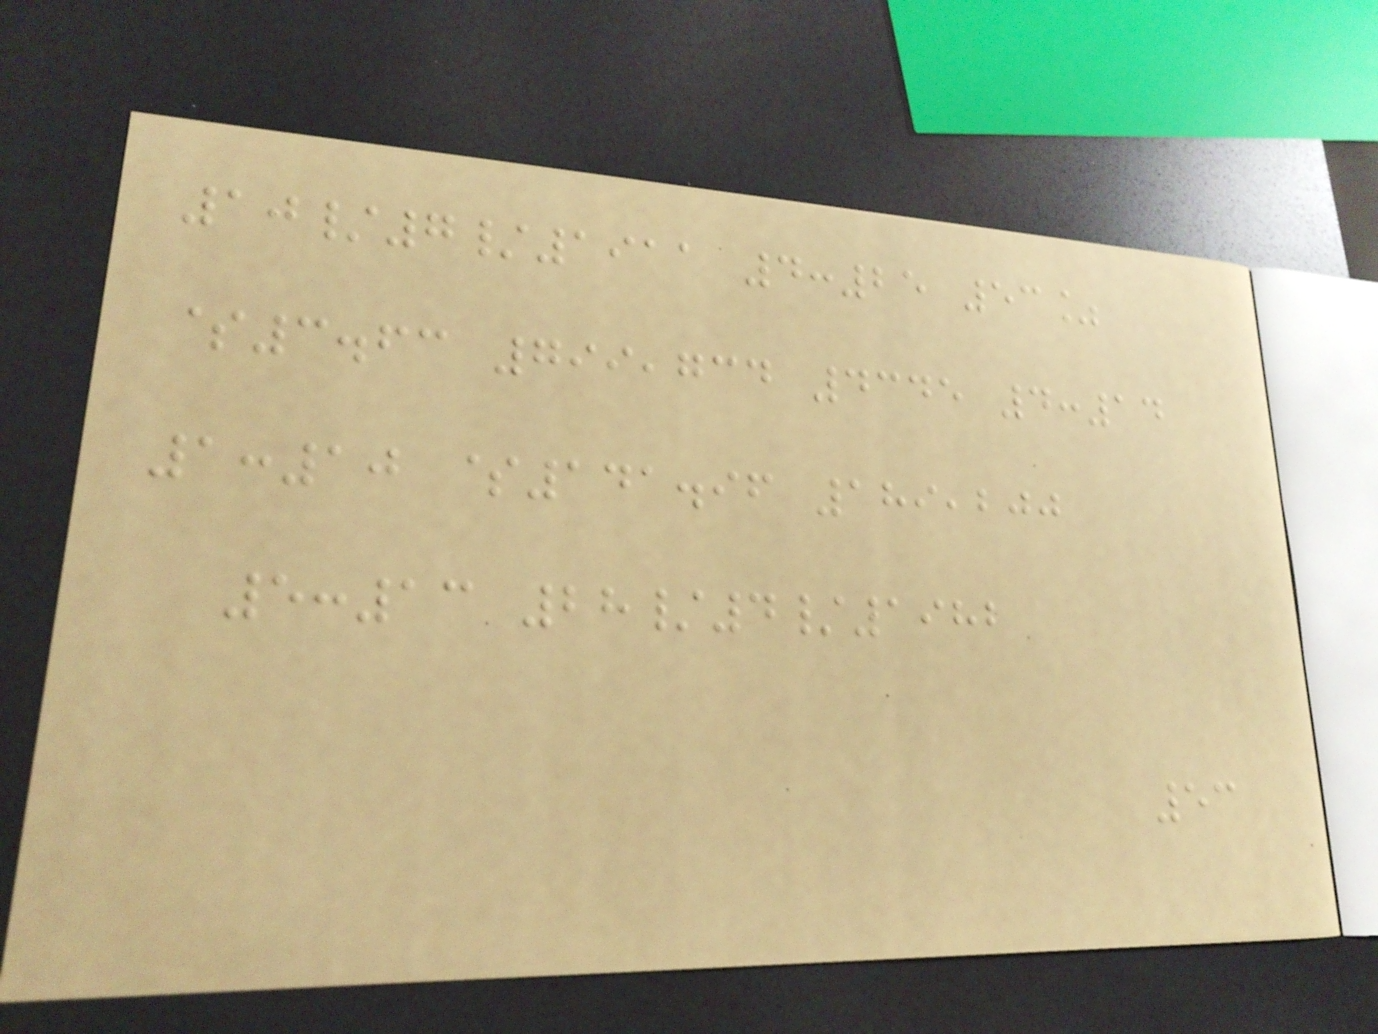10/7/1911 4:25 53%
$3.63 799,734 4345 4:14
1:10 $141.96 189,200
5:13 28/4/1982
53
